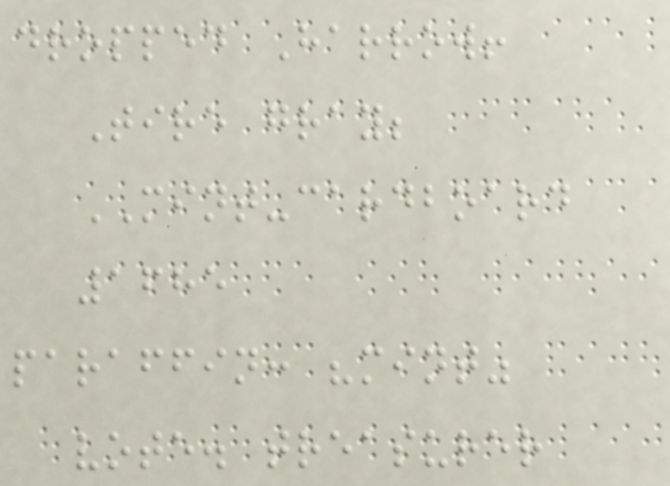dropped Harrow!
Tire gray;
MINT-cardboard
1685
paraffin: "mint"
vote. treasurer
